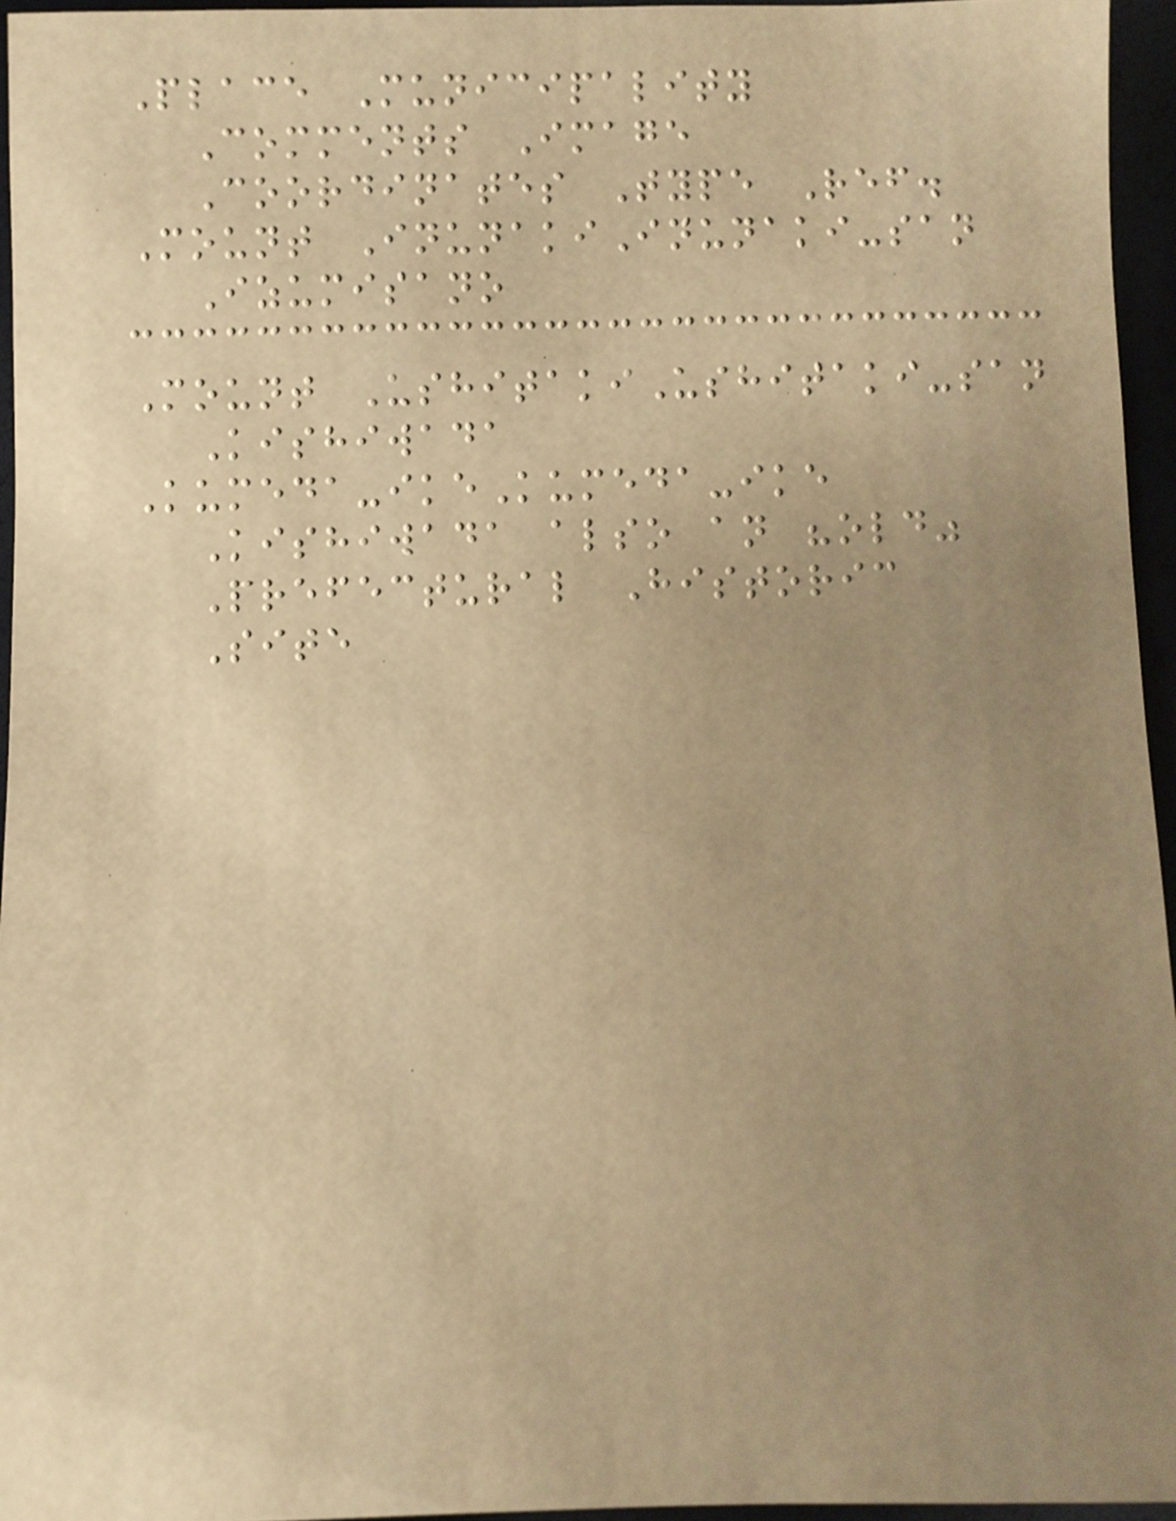Place Municipality
Comments Image
Coordinates Type Ref.
Mount InunakiInunaki-san
Izumisano
Mount UshitakiUshitaki-san
Kishiwada
Kumeda-ikeKumeda-ike
Kishiwada also an "old"
Prefectural Historic
Site
